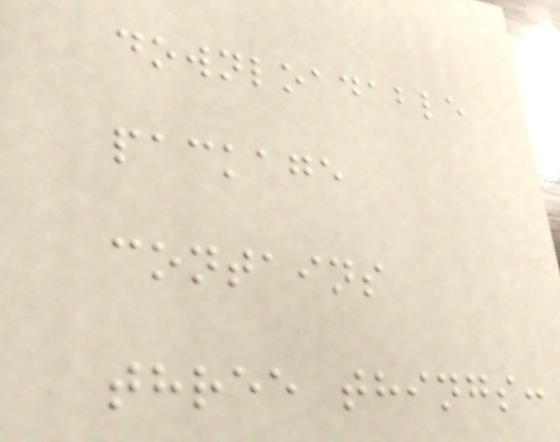downloadable
package
contains
three things:
